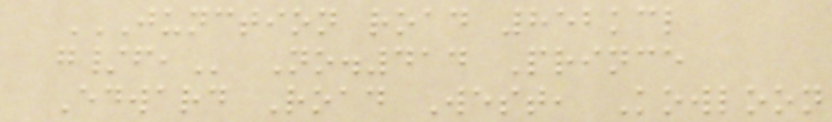JUNCTION ROAD 852KCL
G/F, No.414 Prince
Edward Road West, Kowloon
